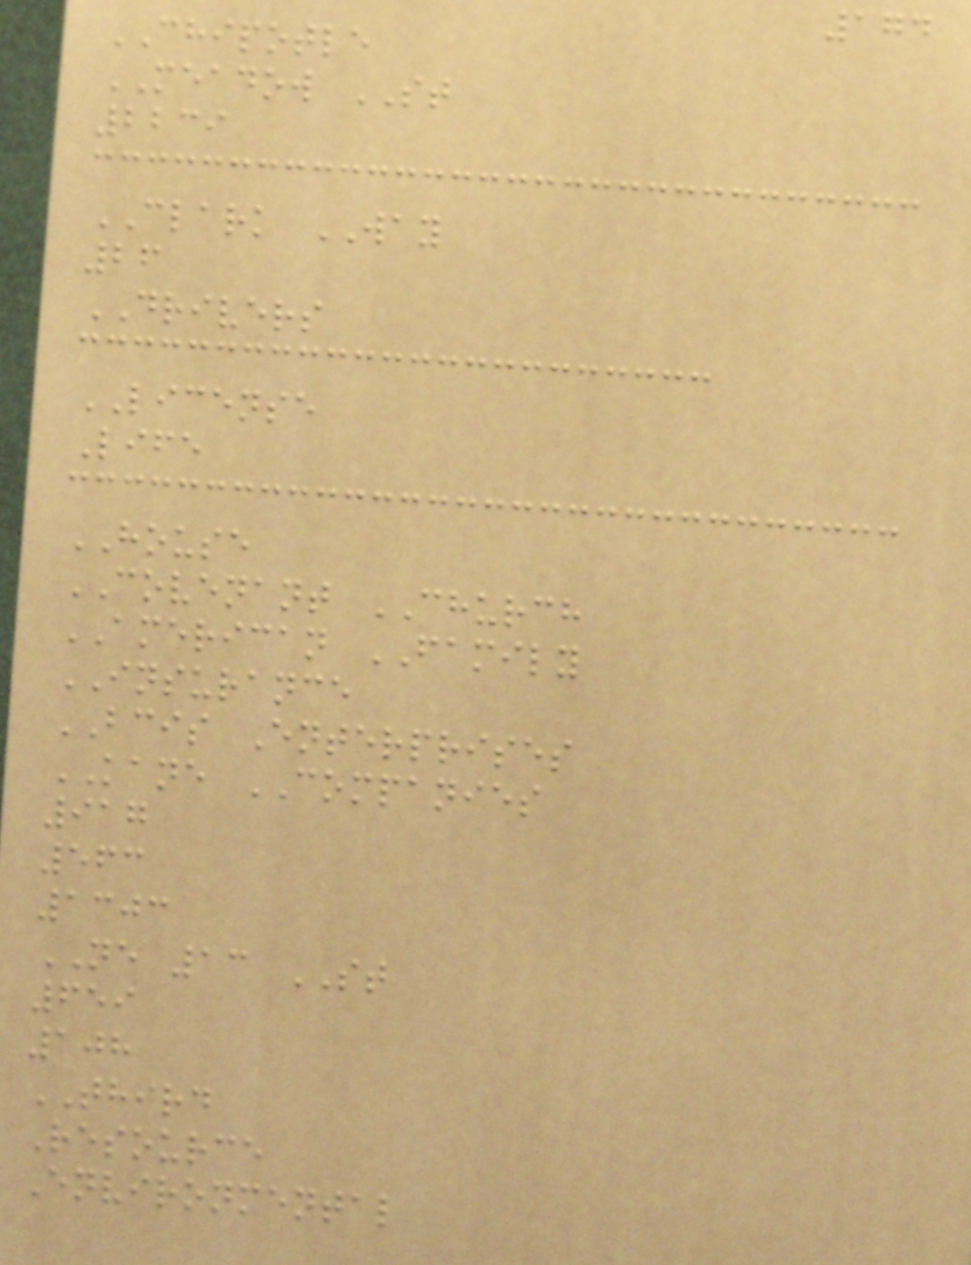174
CHIPOTLE
MEADOW ST
2239
CLARK WAY
26
DRIVERS
LICENSE
Life
HOUSE
COVENANT CHURCH
AMERICAN FAMILY
INSURANCE
BCIS Enterprises
KANE COMPANIES
917
563
1303
NE 13 ST
659
108
THIRD
Resource
Environmental
